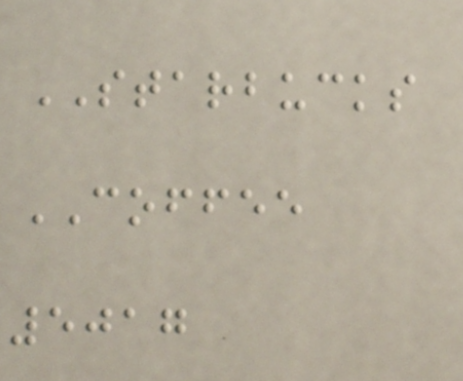STARBUCKS
COFFEE
5017
